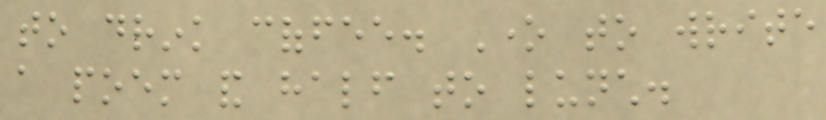to drink coffee. One to write
a poem and half to lunch.
